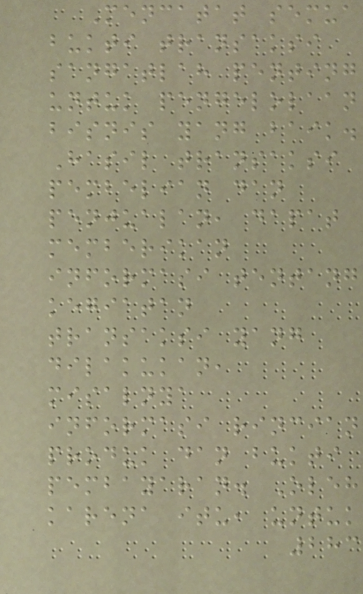Mencatat semua
bukti transaksi
sangatlah penting
untuk pengelolaan
bisnis yang baik.
Hasil transaksi
pembelian dan
penjualan, dapat
memberikan
informasi tentang
kegiatan
transaksi yang
dilakukan,
misalnya
informasi rincian
produk dan bukti
pembayaran. Oleh
karena itu, untuk
283
